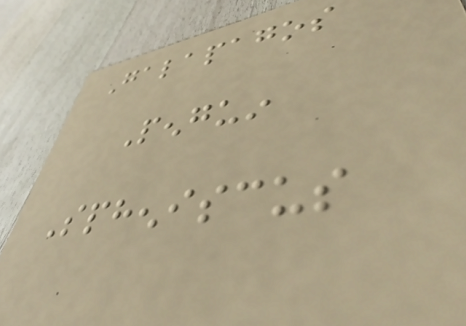Galapagos
Penguin
Spheniscus
